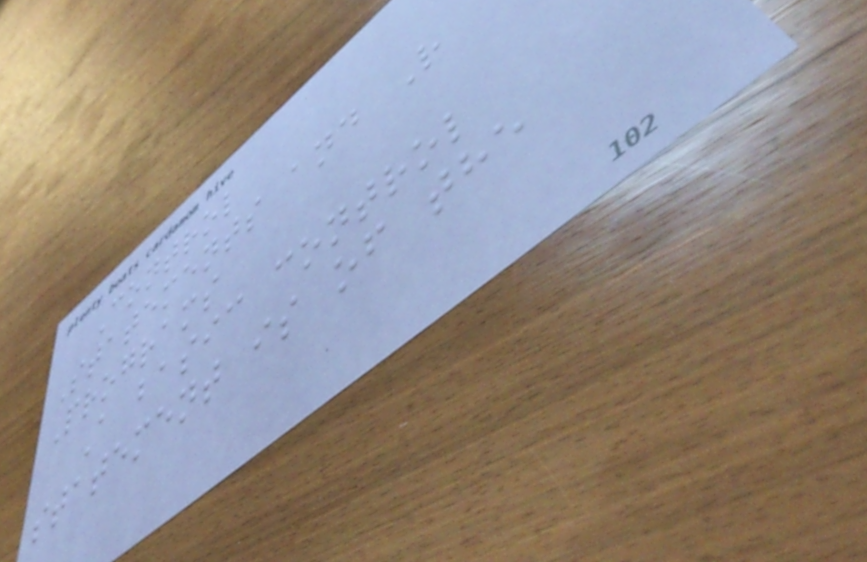Control
Statements and R
Programs
A basic control
statement is of the
